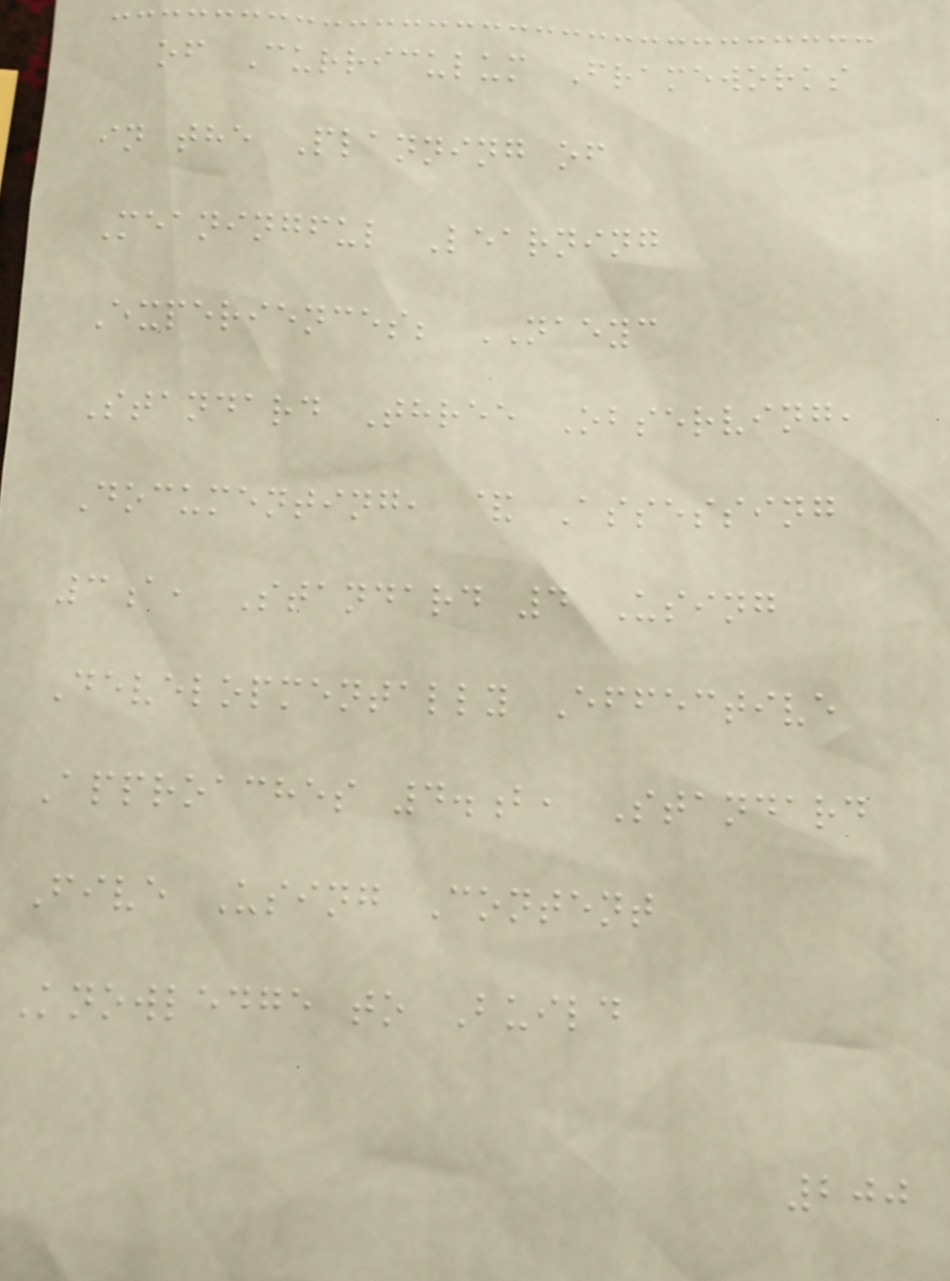of Curriculum Frameworks
in the Planning of
Meaningful Learning
Experiences; NAEYC
Standard Three Observing,
Documenting, & Assessing
3a, Standard 4 Using
Developmentally Effective
Approaches 4.b, Standard
Five Using Content
Knowledge to Build
200
